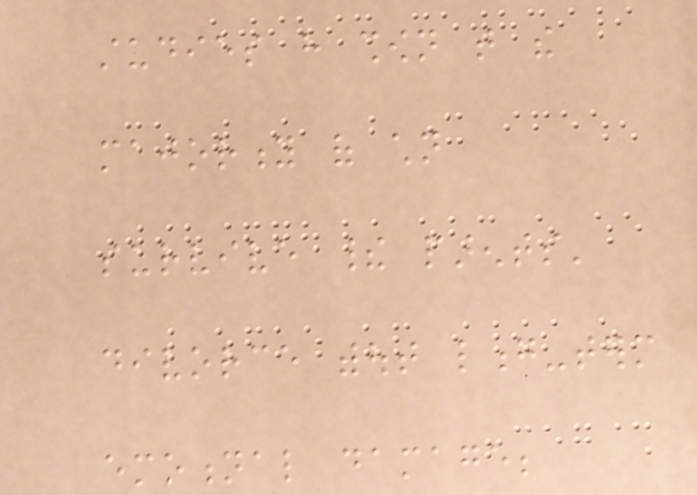studies have shown that the
majority of children
survive their parents'
divorce without long-term
emotional damage;
